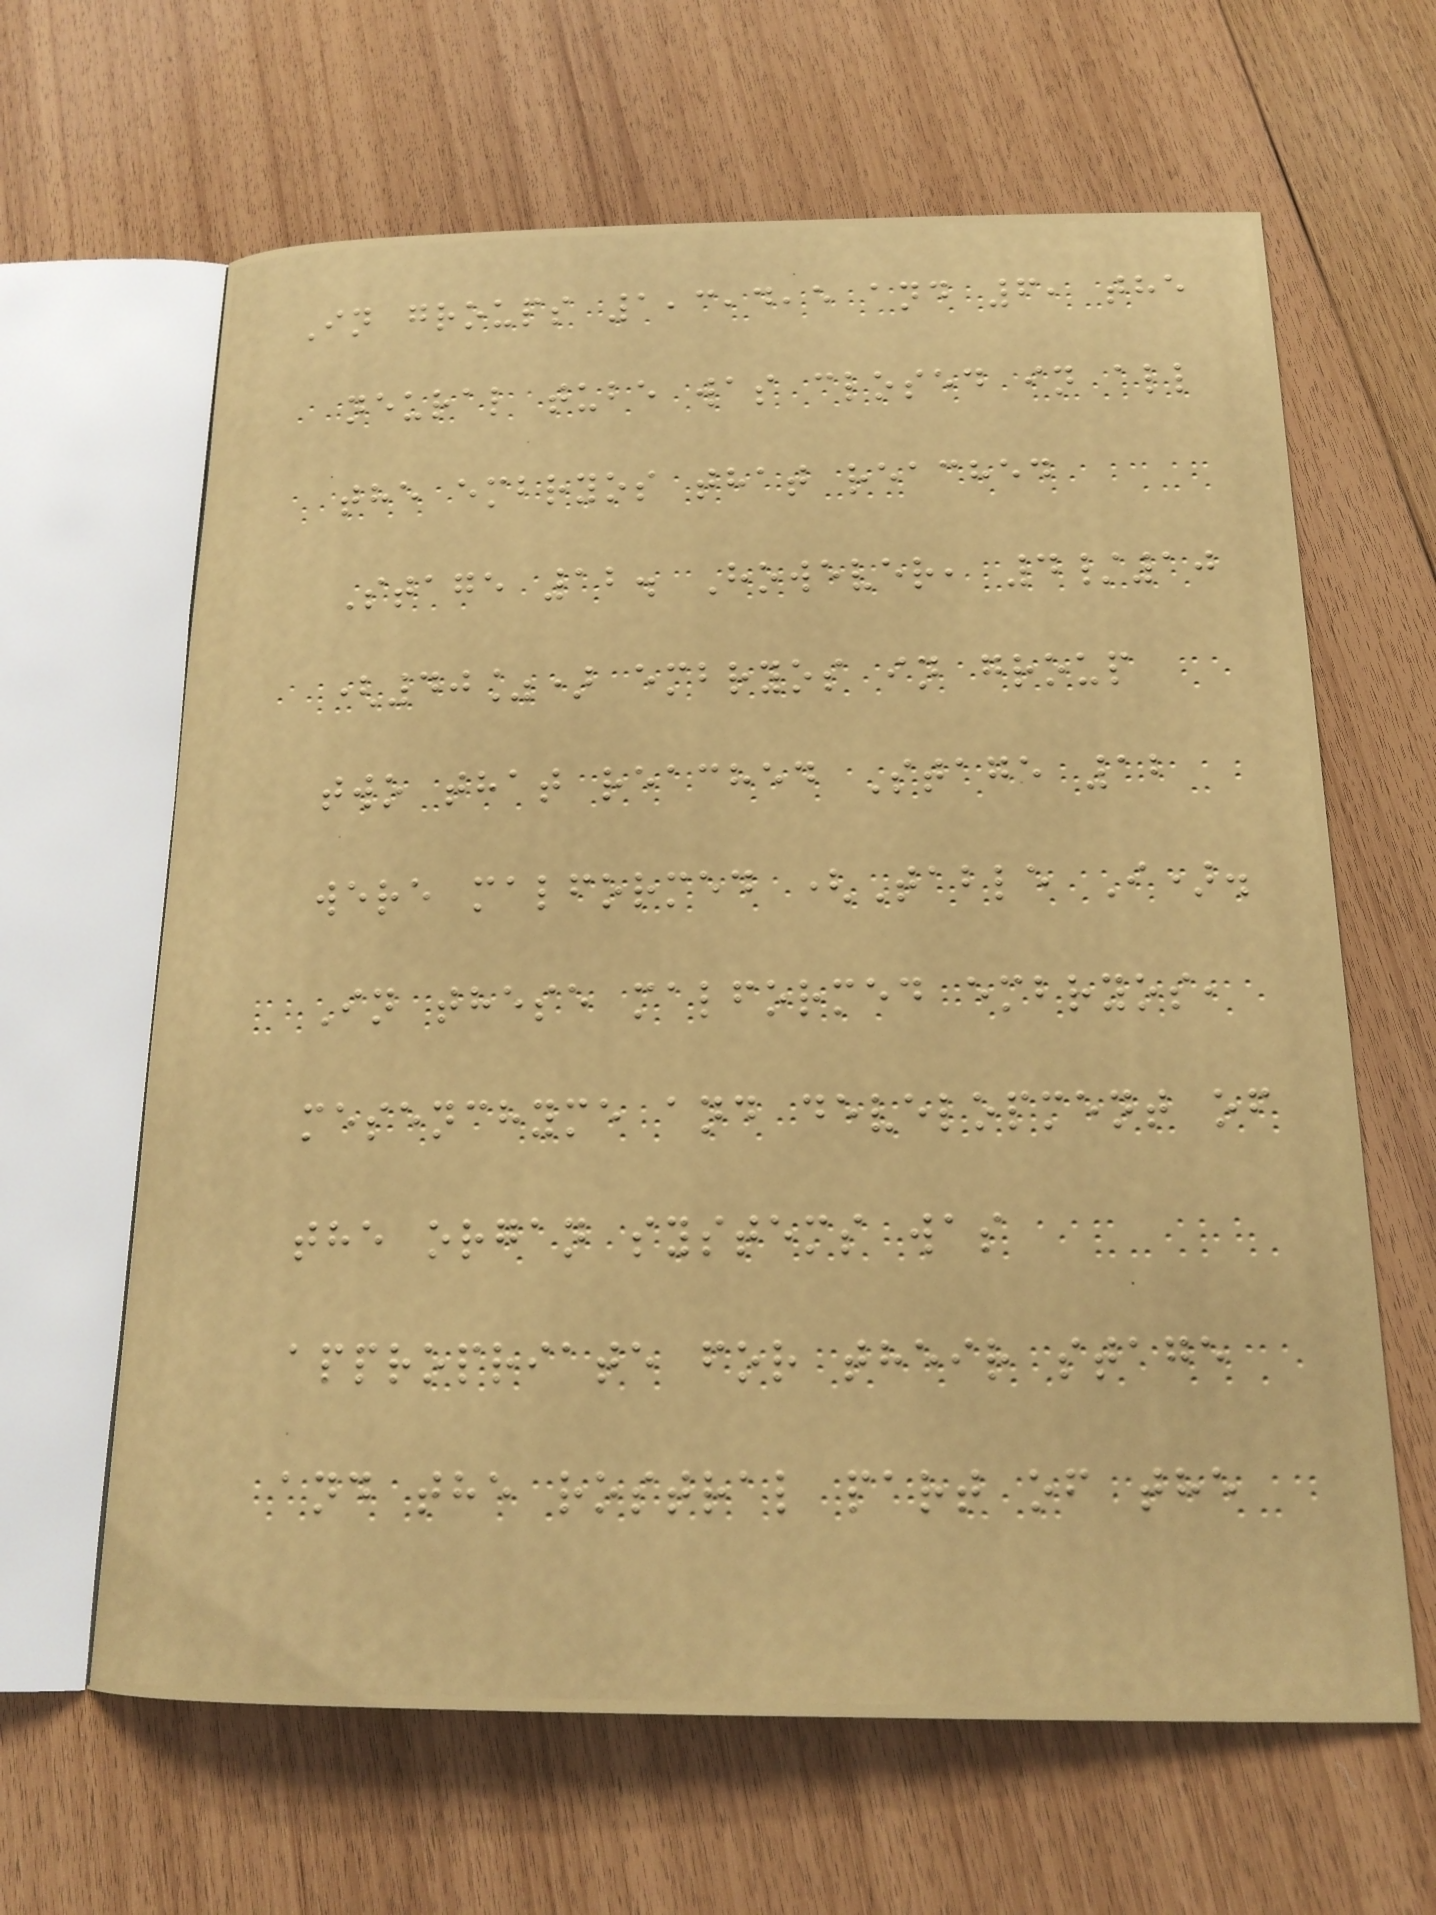In groups 1,3,4,5 and 6, the
neural tube was closed in all
the embryos that reached
Stage 12. However, 4/10
(40%) embryos in group
two that reached Stage 12
were malformed (Table I).
In these malformed embryos,
mesenchyme and development of
the organ systems was
appropriate for their stage
and the rostral part of the
